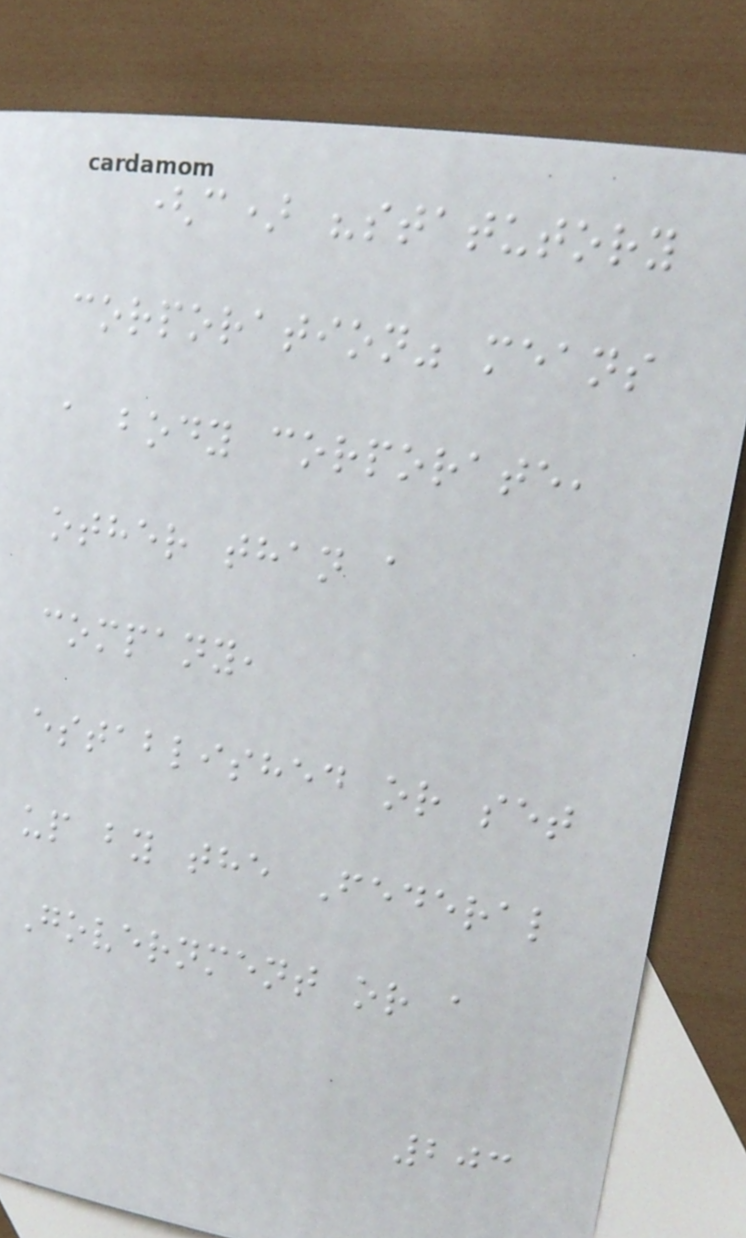(c) "statutory
corporation" means
a body corporate,
other than a
company,
established or set
up by the Federal
Government or a
203
